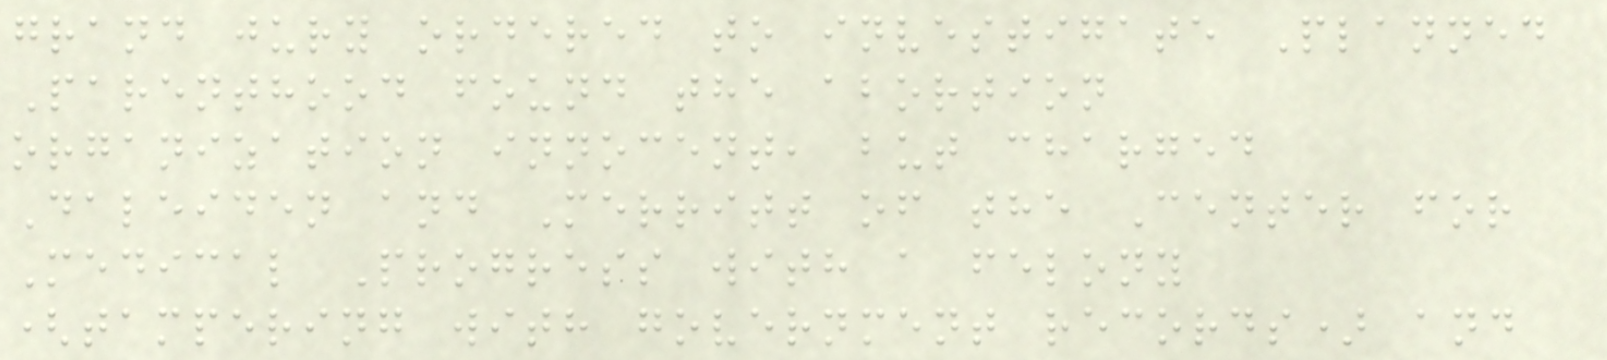grand jury ordered to investigate Planned
Parenthood found the abortion
organization innocent, but charged
Daleiden and Merritt of the Center for
Medical Progress with a felony
(tampering with government records) and
